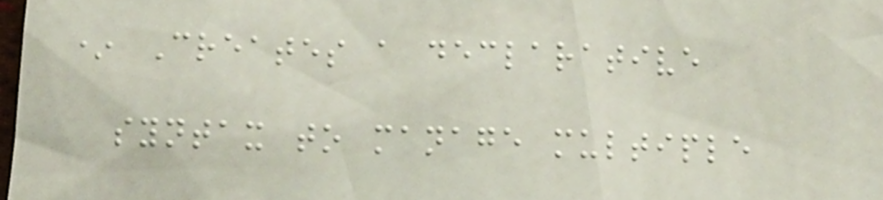* Creates a declarative
syntax to manage multiple
